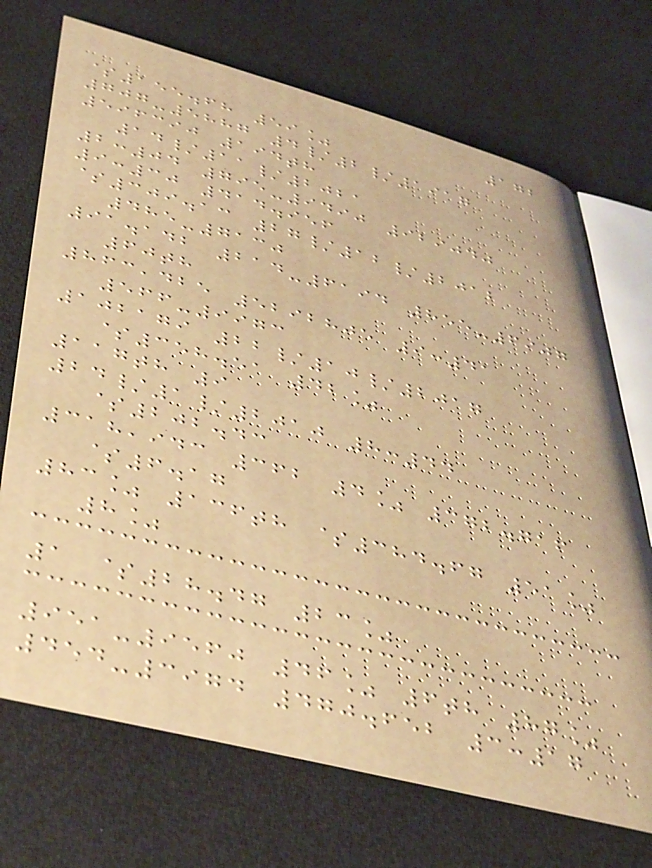172
$155.68 59%
707-5887 4/2/1917
596390 194th
14/11/2021
2:04 795-9490 929040
9:30 414.956
$309.13 27/12/2012
485-7130
91.142 214-6194 855-6907
60th
863,425 5292805 9:41
566-9973
102179 22/10/2017
$358.51 42%
117th 9
24/1/2010 8:44
$202.43
318,943 362 4% 372.716
$6.17
83% 136th $384.67 51%
8%
1 $28.47 23%
951-9560 46% 6th 87%
454-3974 470.652 3:17
